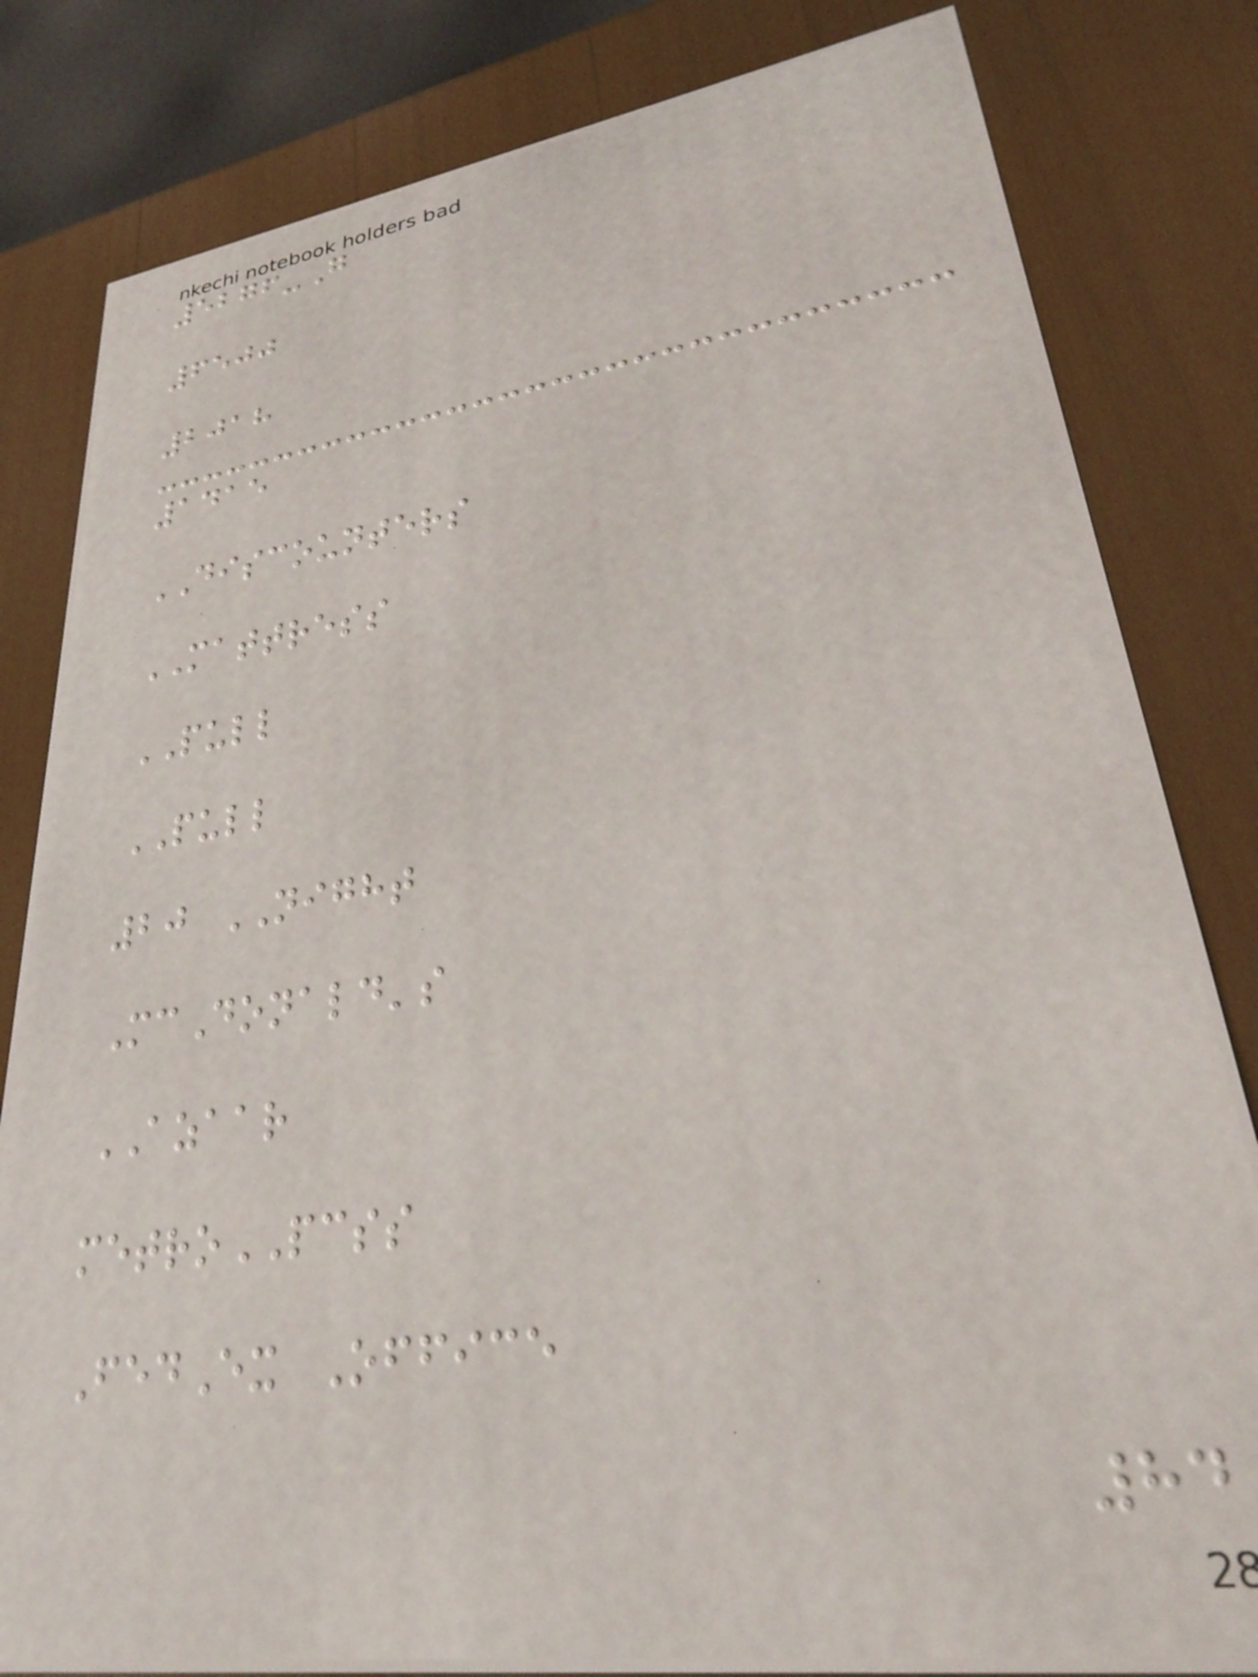5276-G
6500
2018
1415
DISCOUNTERS
MATTRESS
PULL
PULL
20 NIGHT
McDonald's
AZAAR
metroPCSS
FedEx Office
84
